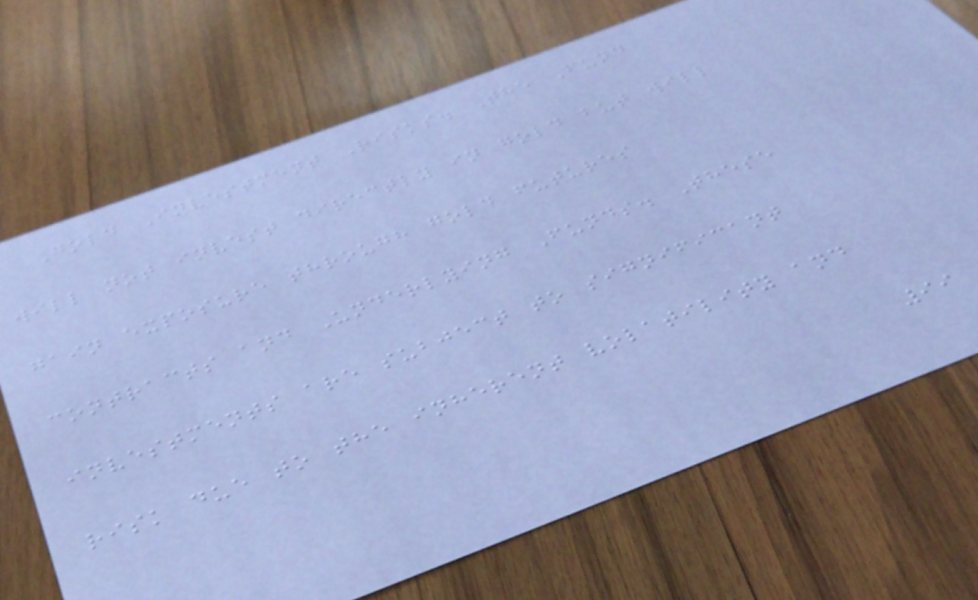Gold Investment Risks. The Fund
will not invest directly in gold but will
gain exposure through gold futures
contracts and Underlying Funds. These
investments are subject to significant
risk due to the inherent volatility and
99
